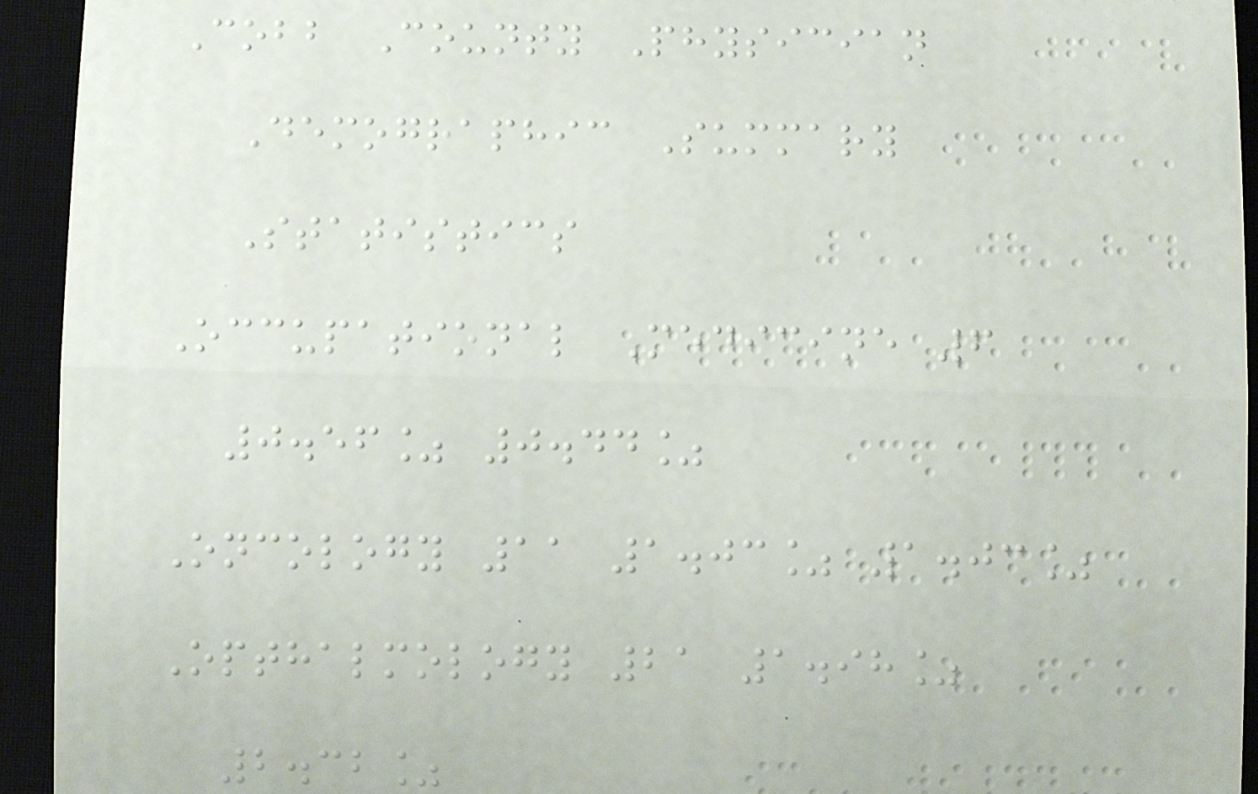Cobb County Physician
Demographic Summary
Statistics
Occupational Medicine 6
0.56% 0.44%
Oncology 11 1.03% 1.03%
Opthalmology 21 1.98%
2.32%
